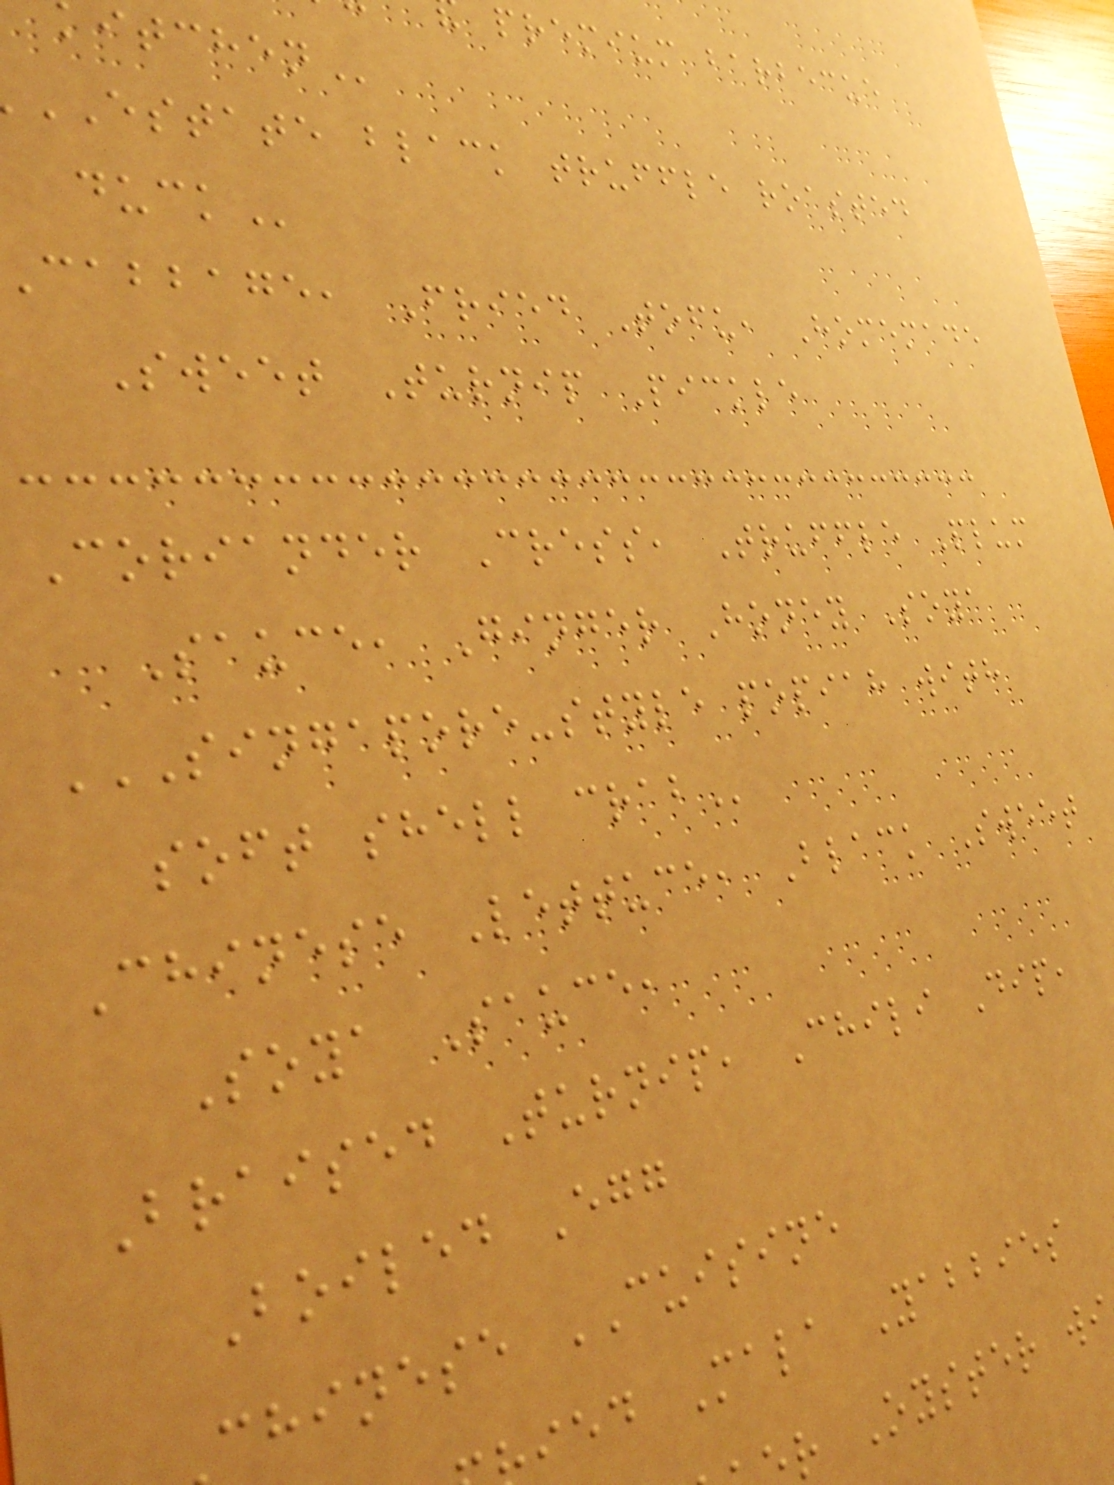premium barbecue
ESTATE black truffle roasted
cabbage, Fried Tofu, Homemade
Sweet Turnip Pickle
Coriander Cress, Truffle Plum
Sauce, Ginger Honey Soya
SINGAPORE-STYLE POPIAH WITH
soft shell
Chinese Lettuce, Black Sweet
Soya Sauce,
Braised Turnip, Chili Dip,
Boiled Egg
chinese CUISINE
ied Mala Yabbies
r Oyster wi
